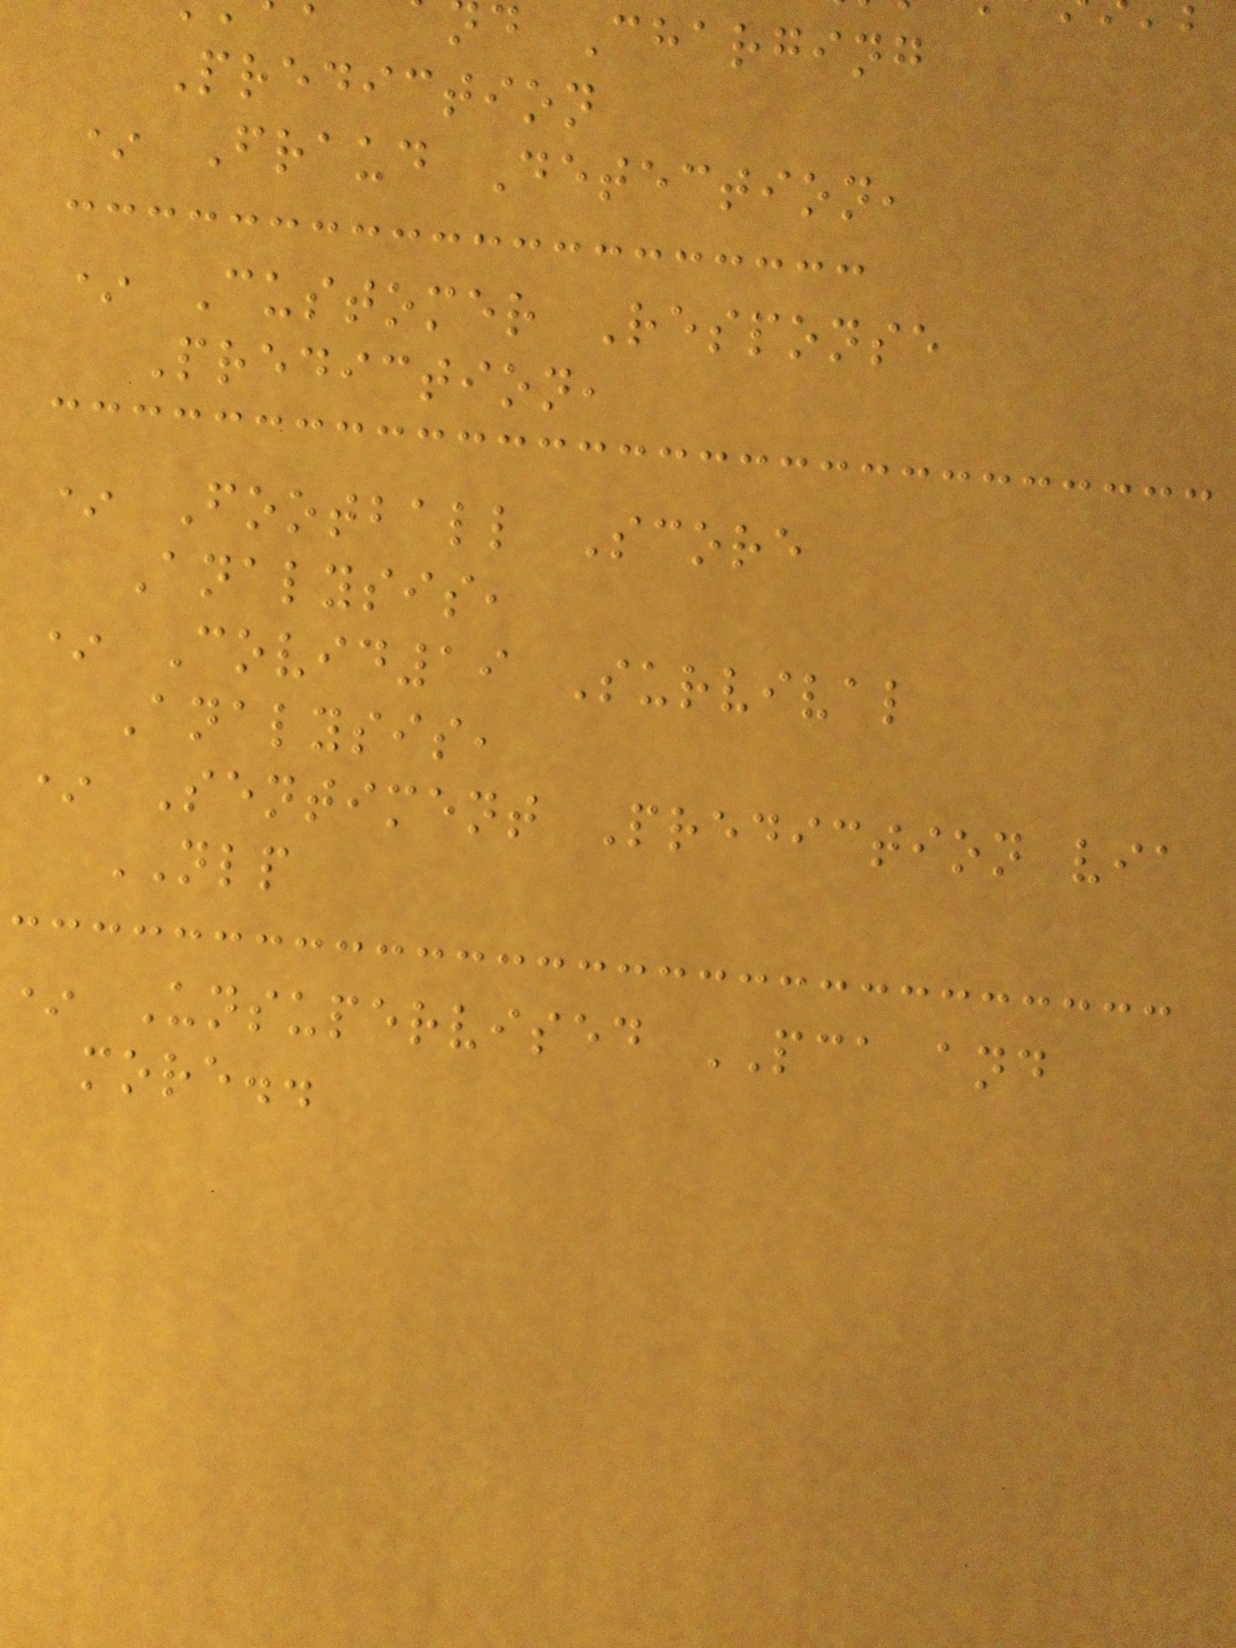d Charging
Prediction
* Fraud Detection,
* Customer Response
Prediction,
* Football Score
Analysis,
* Covid19 Survival
Analysis,
* Sentiment Prediction via
NLP
* Unsupervised PCA and
more..
